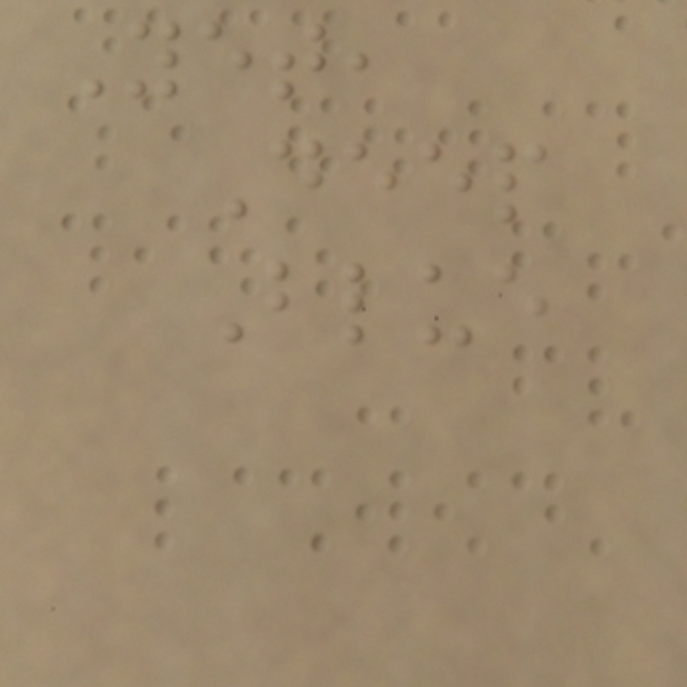Yet,
Deep
Blue
